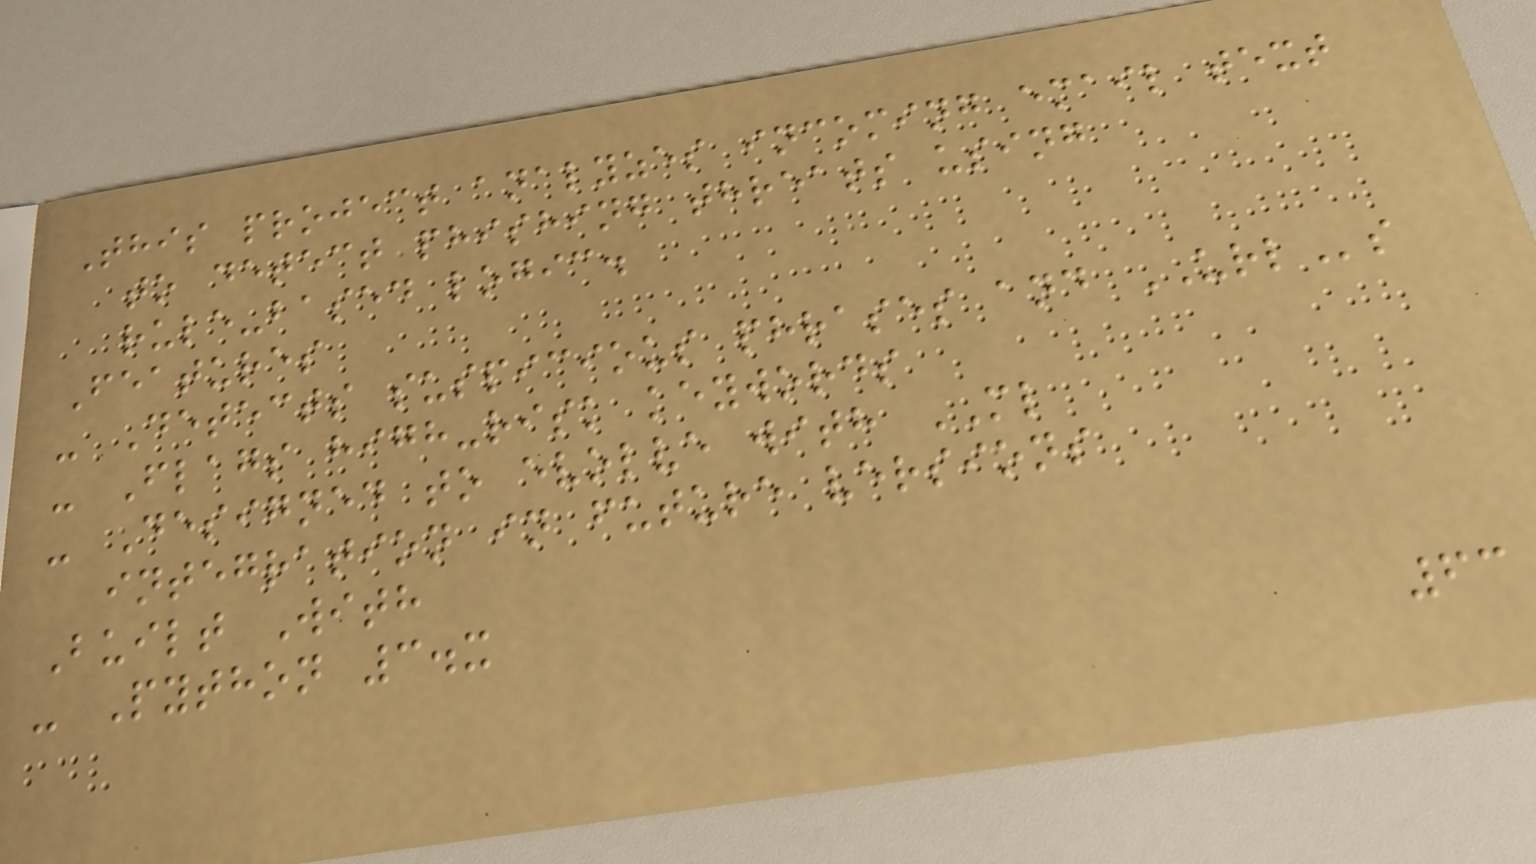This project analyzes incoming email text
to detect phishing threats using
rule-based logic.
Features
- Detects suspicious phrases and URLs
- Flags high-risk keywords
- Designed to evolve with ML
integration in future versions
Built With
- Python 3.x
63
